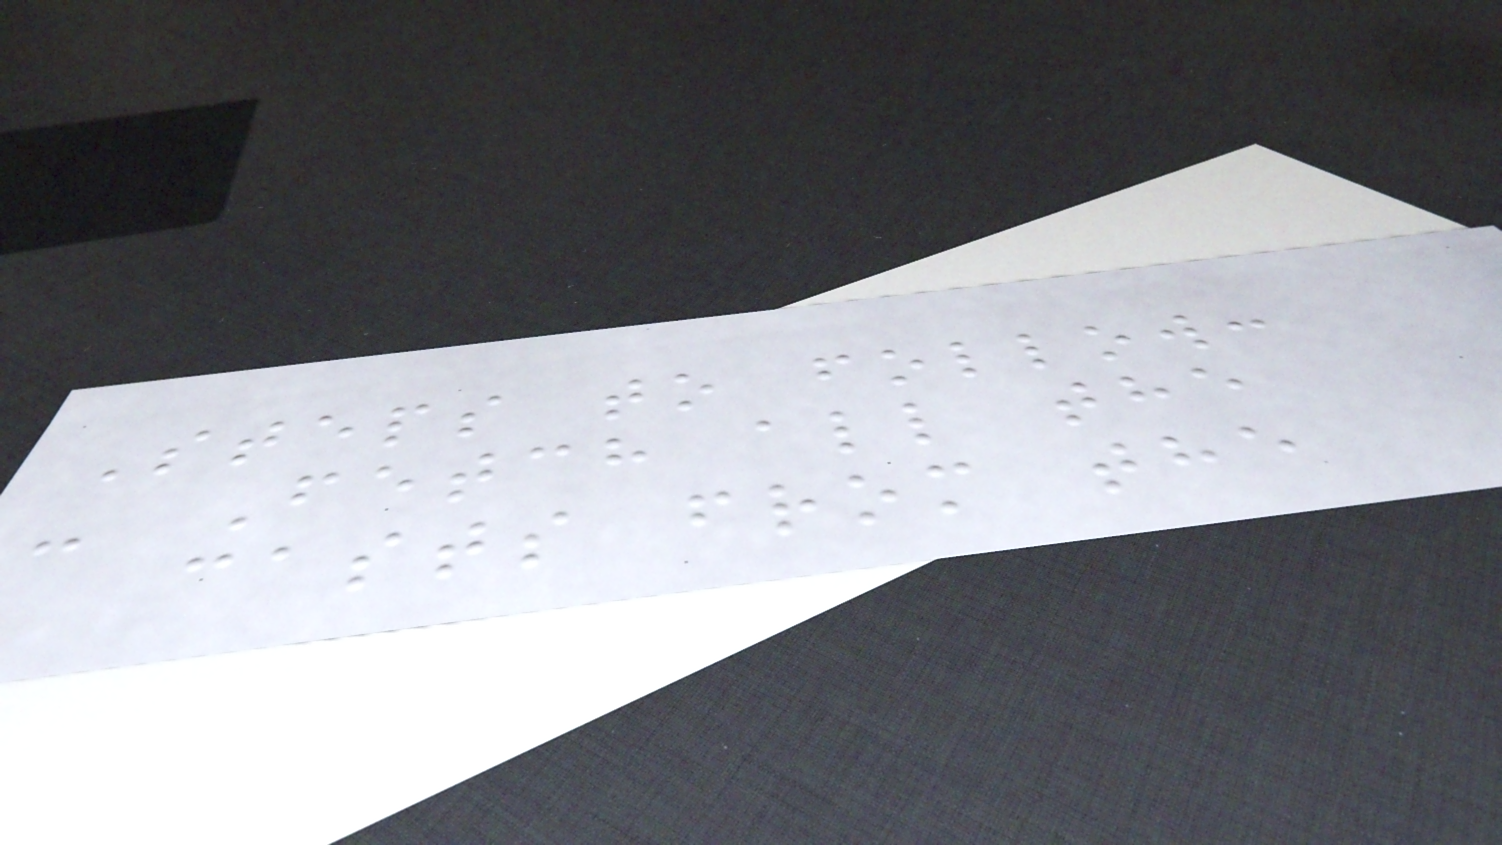Steps to follow:
- Fetch all the
casts from the
